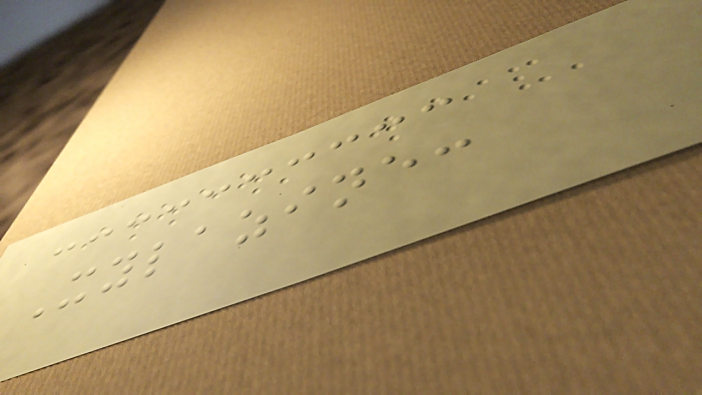Xylazine:
